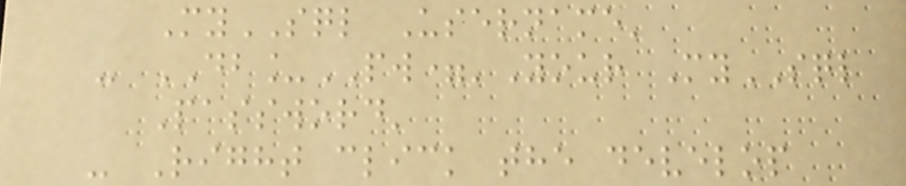MySQL Username'
- DB_PW='Your MySQL
Password'
- Right click the develop
